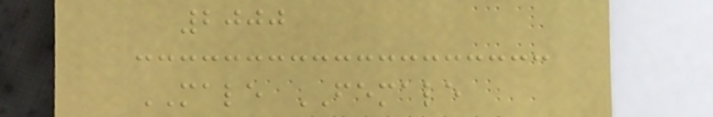2000
MALE FEMALE
